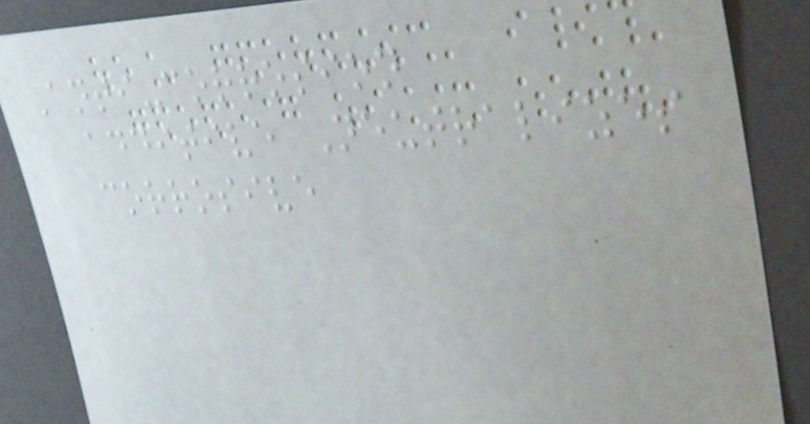Anti-corrosion
additive Neutralizes
corrosive
